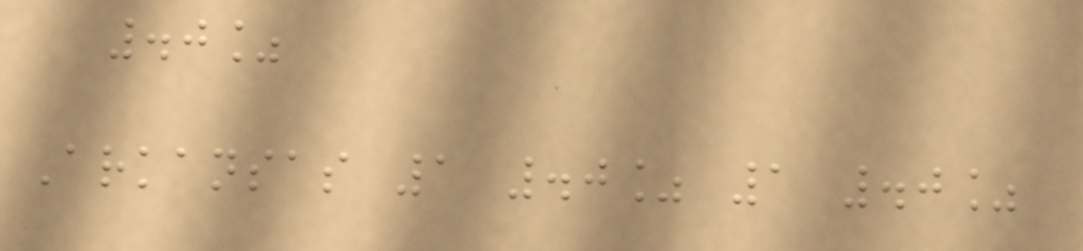.0%
Arkansas 1 .0% 1 .0%
